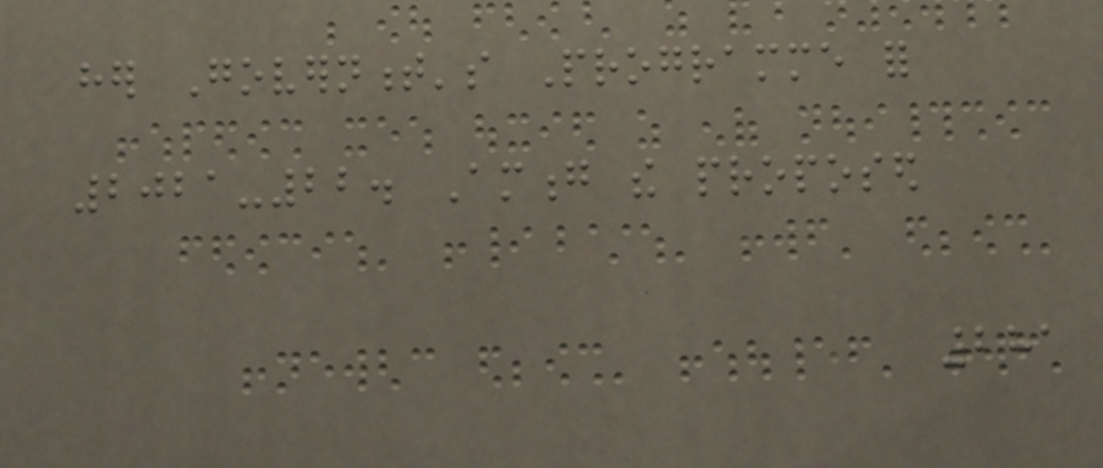her Government's Programme for
2021-22. Among the proposed
281
